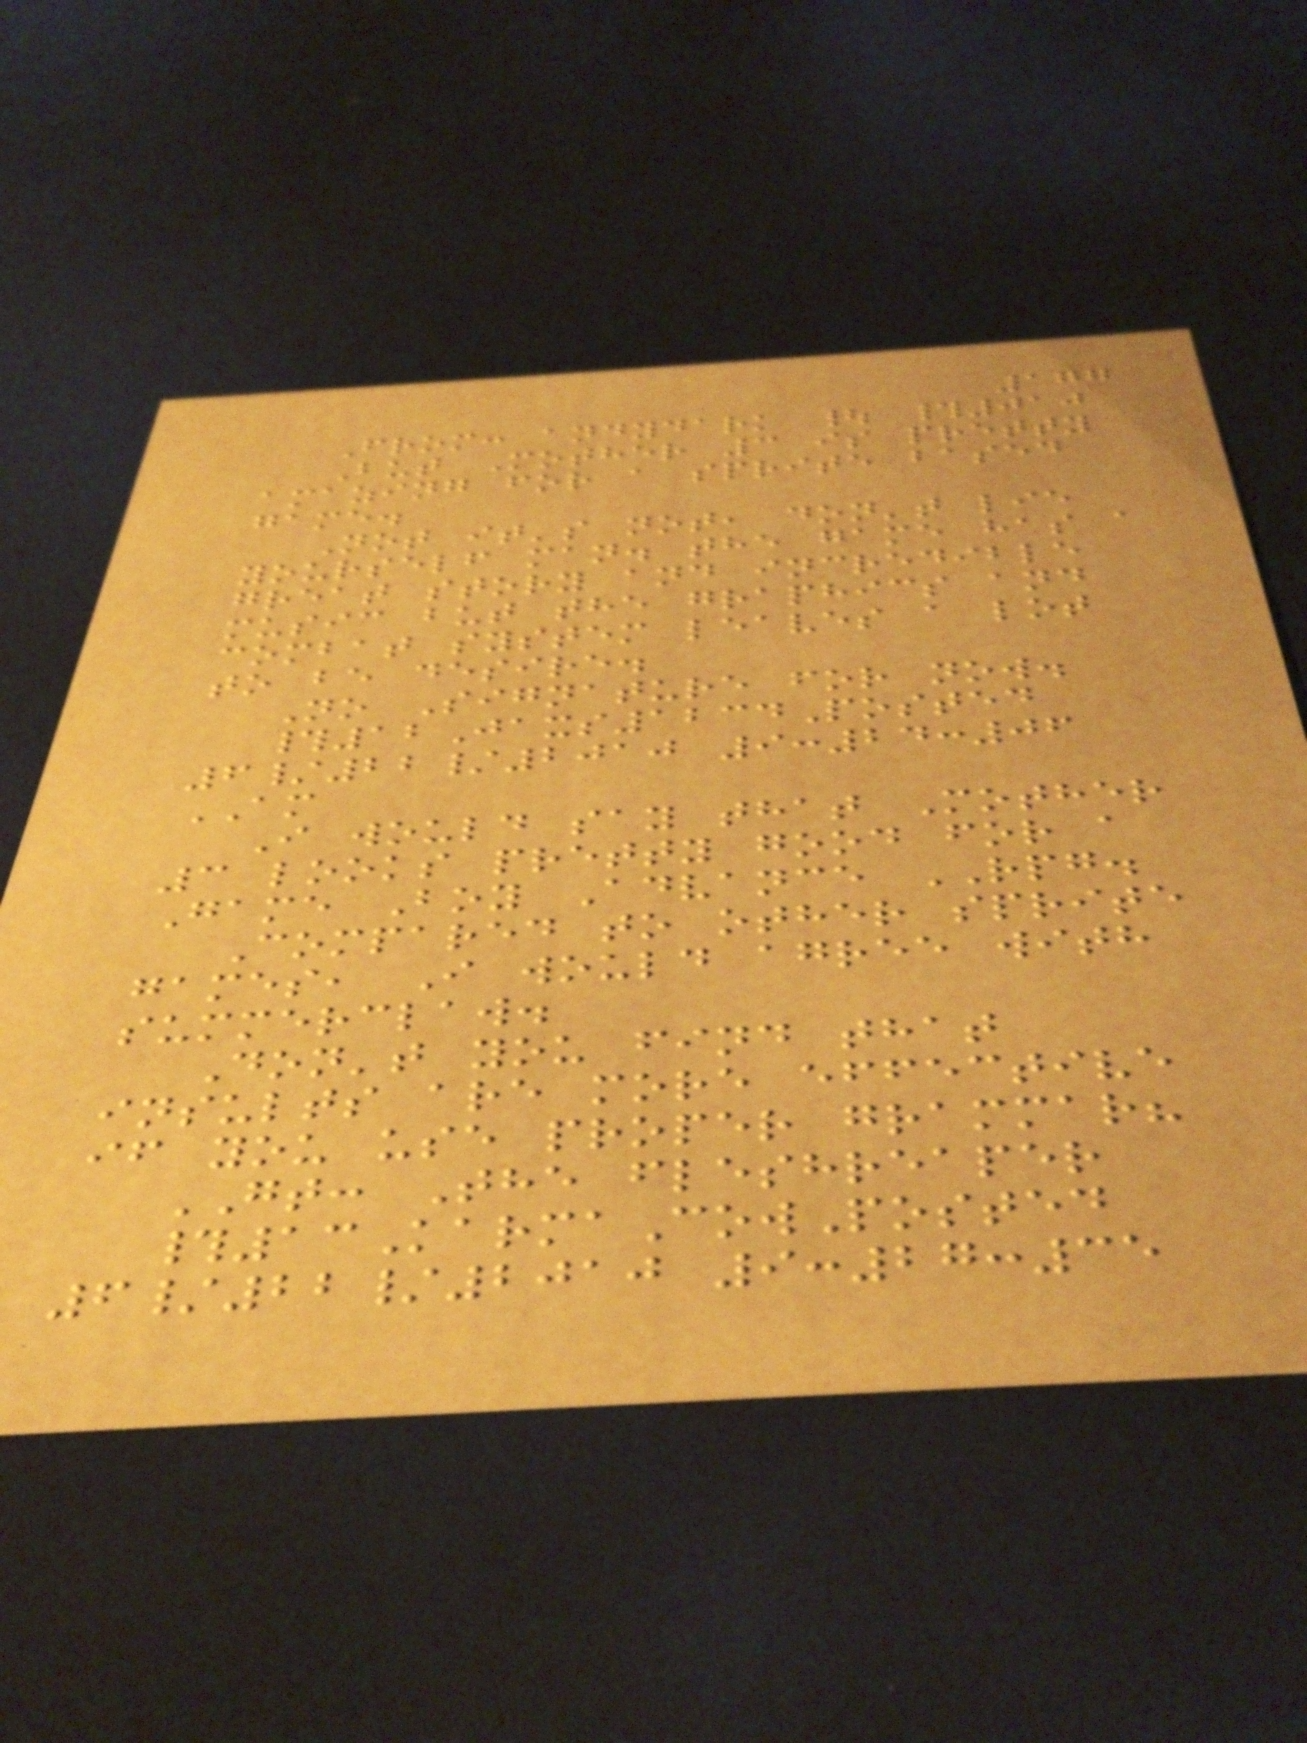177
From: andydark | #010
But Mother 3 is pretty
amazing for a sprite based
game.
Not it's not, don't lie
yourself man. the game has a
great story and incredible
music but the graphics and
combat system leaves a lot
to be desire.
No Signature for now.
#12Jaxs1234Posted
6/22/2010 9:24:06
AM
I would say that Mother
3 looks pretty good for a
Game Boy Advance RPG.
Compared to other sprite
games, I would agree with
summerclaw.
Don't you find that
insults are more effective
if you use proper grammar?
GT: The fleshreaper
#13KarmaCowPosted
6/22/2010 9:27:35
